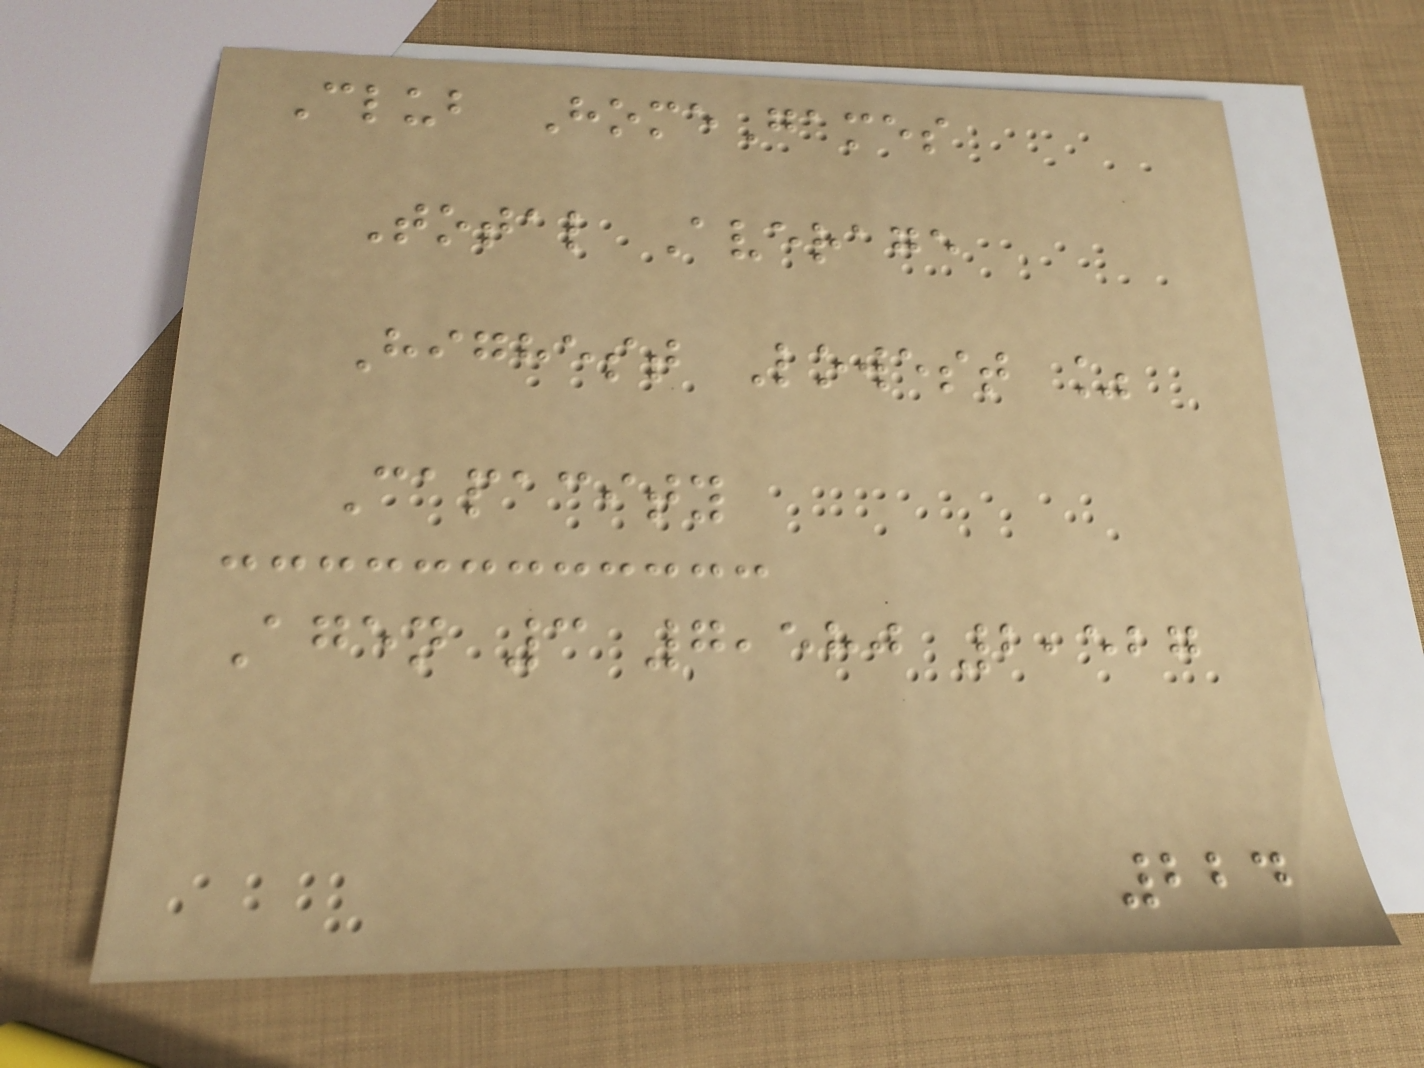Club HomeGames
Total Average
Highest Lowest %
Capacity
Agen 3 7,580 2,527
224
